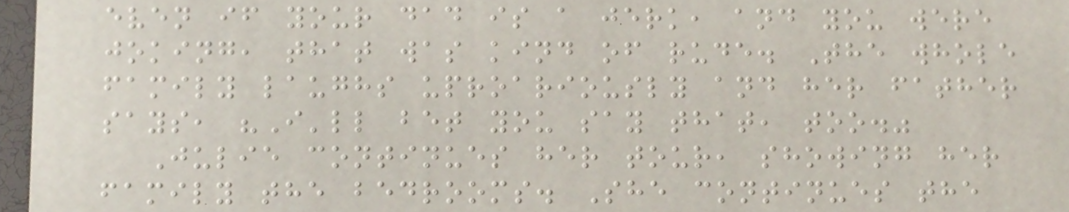even if your dad is a jerk, and you were
joking, that was kind of rude. The whole
family laughs uproariously and her father
says, "I'll bet you say that, too."
Julie continues her tour, showing her
family the bedrooms. She continues the
